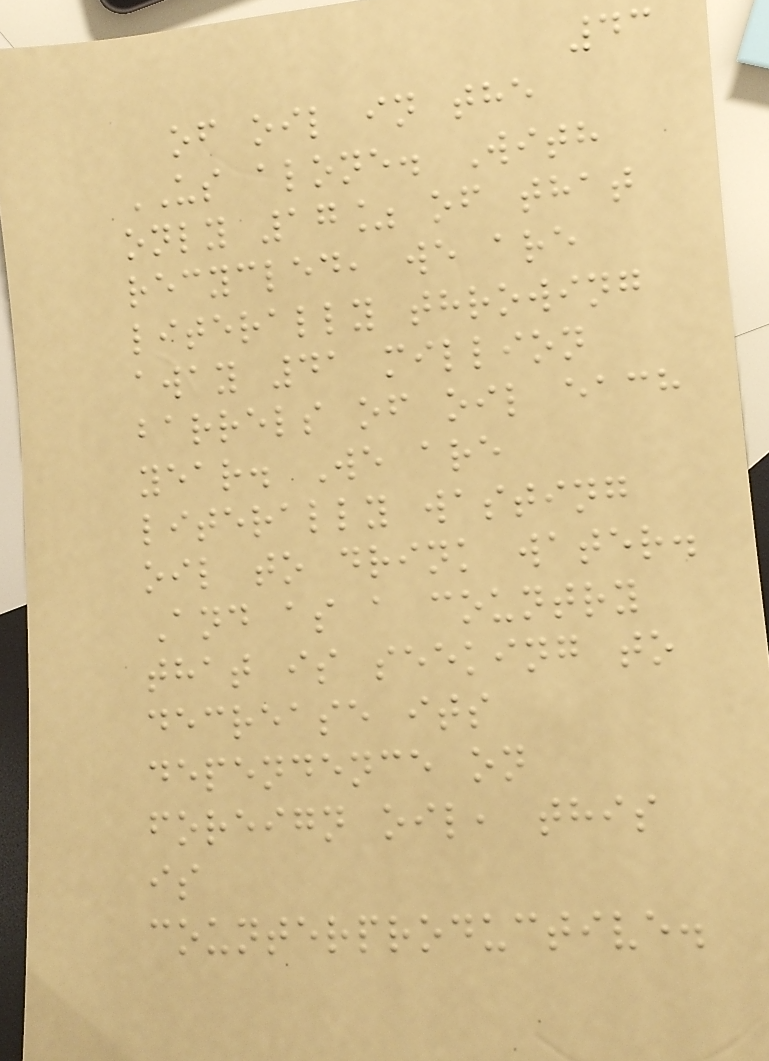43
of oil in the
US alone. With
only 17% of that
recycled, we are
literally throwing
away 41 million
barrels of oil each
year. We are
literally wasting
oil to drink water.
And as a country
that is seeking to
decrease its
dependence on
foreign oil, this
is
counterproductive.
